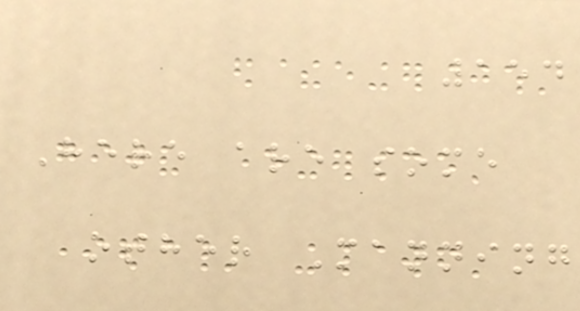154
Here are some
other Manning
